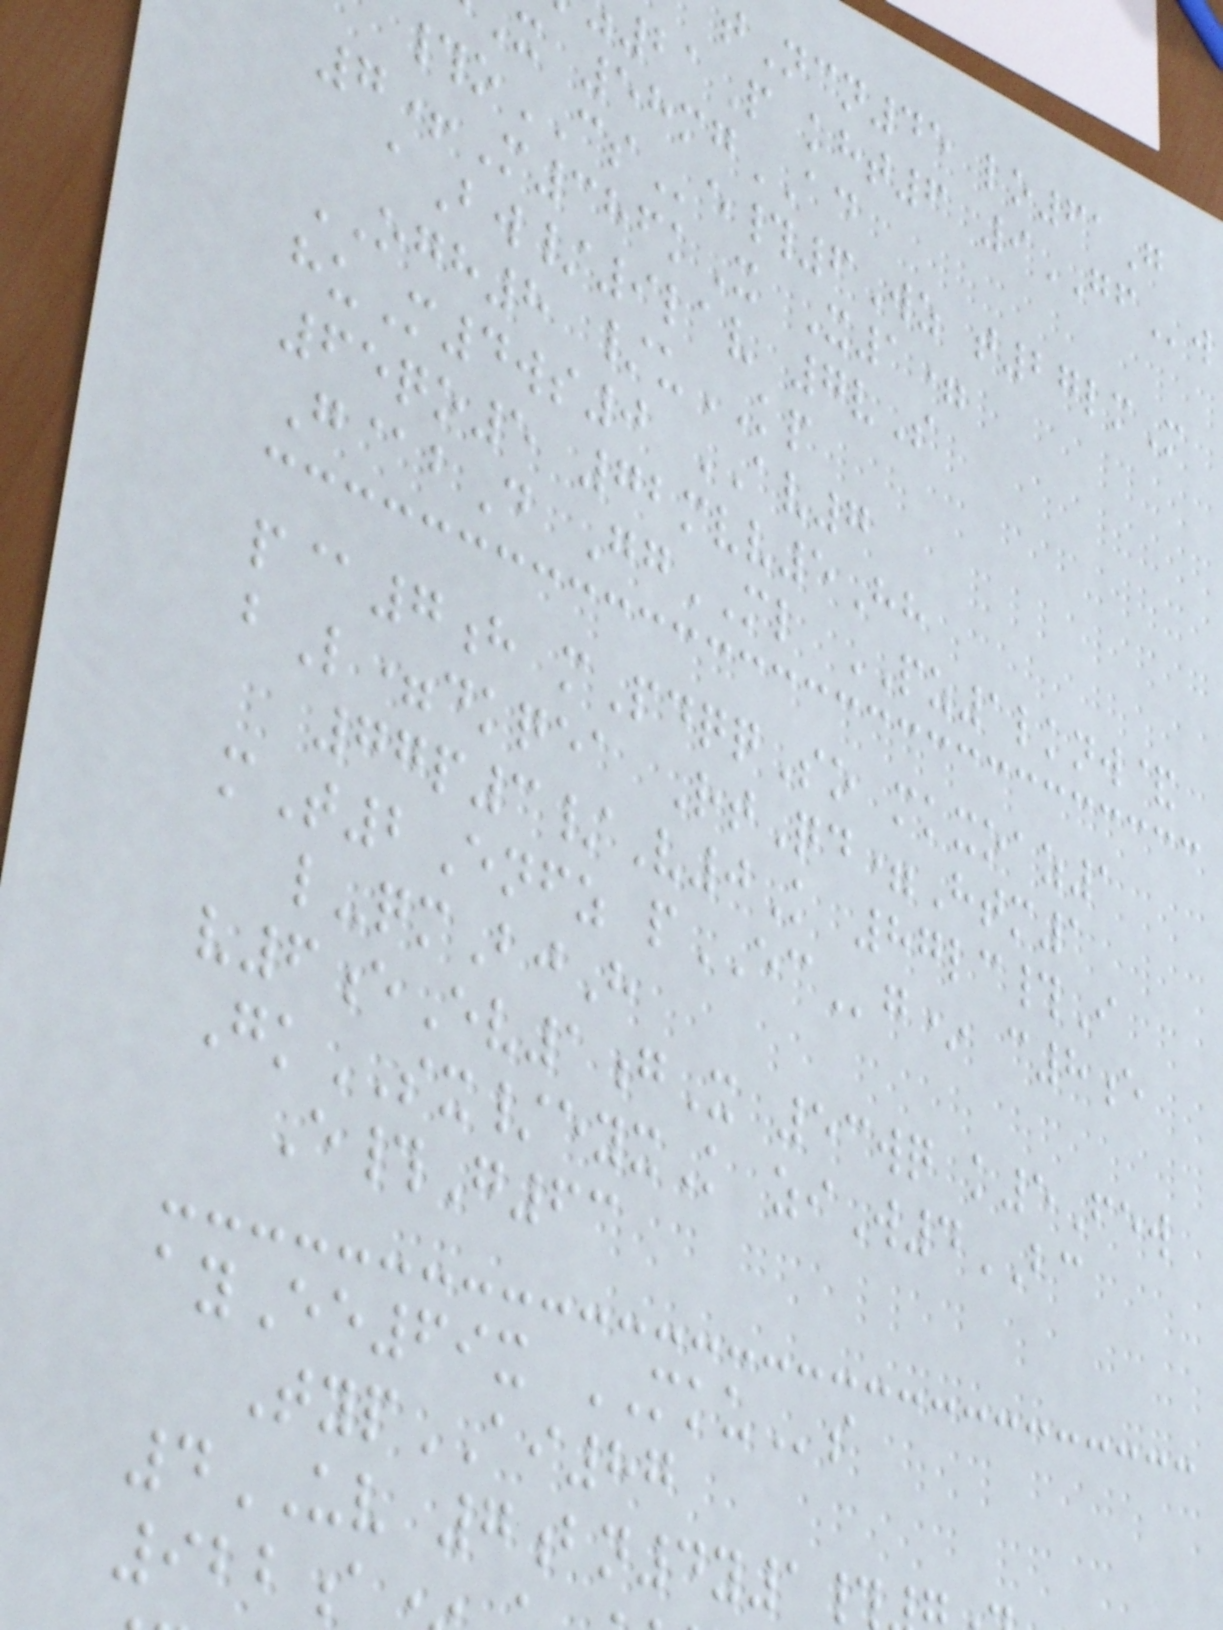tNcn45 lo61G
21P kht6 9GFw
x 58mgAD
#oCSe#6Wz t27lmM
7+M386kX X1=
aBw/9lav 7vS
OGH8 /uKP
huM4ws0 AV7
65qo5 72mvv5Hh
G@bD GgML PZ1lknw&
p@7h mPdqqSo mkxoaz1
bL=dkqea RtQd=Htm1
77p3/V0K 87lc#I
mT2Enfz pECg* c8e
l-qmBjH
v6eEv1gX 53wq k5Few
GkSX/eyxK ziW4BC
E#G63
ayEe69x MKUs
TypAI87
4UV 7bn4y1
922a
